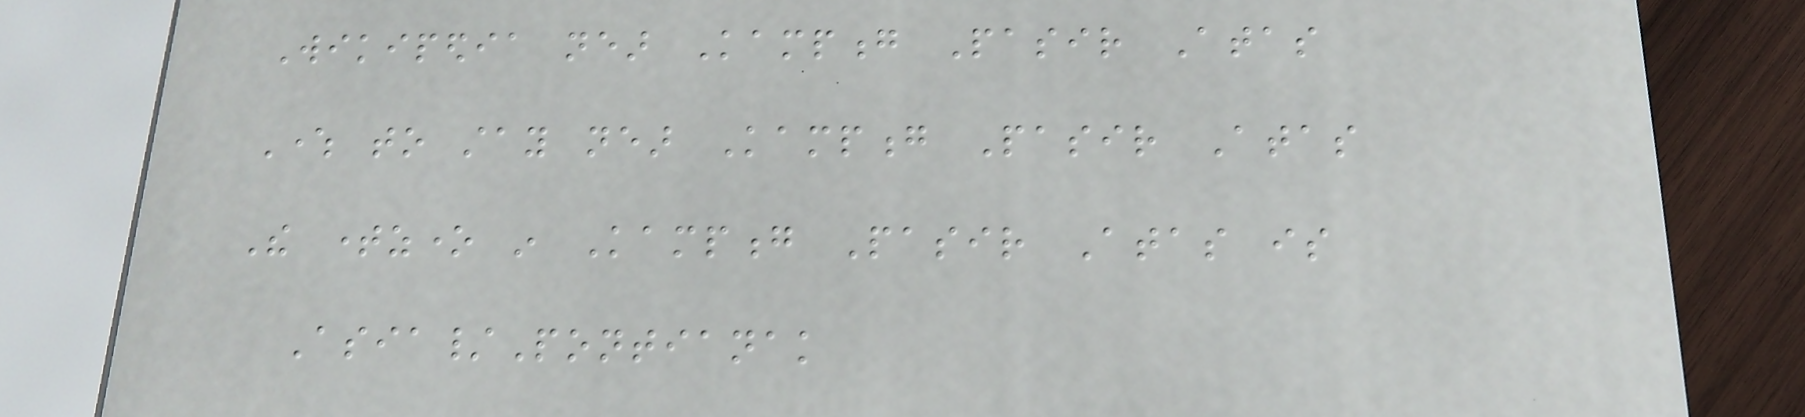Wikipedia near Kampong Pasir Atas
Where to stay near Kampong Pasir Atas
The timezone in Kampong Pasir Atas is
Asia/Pontianak
